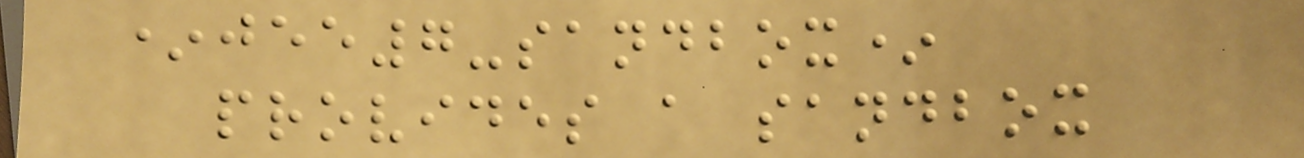*jee7-sandbox*
provides a sandbox
